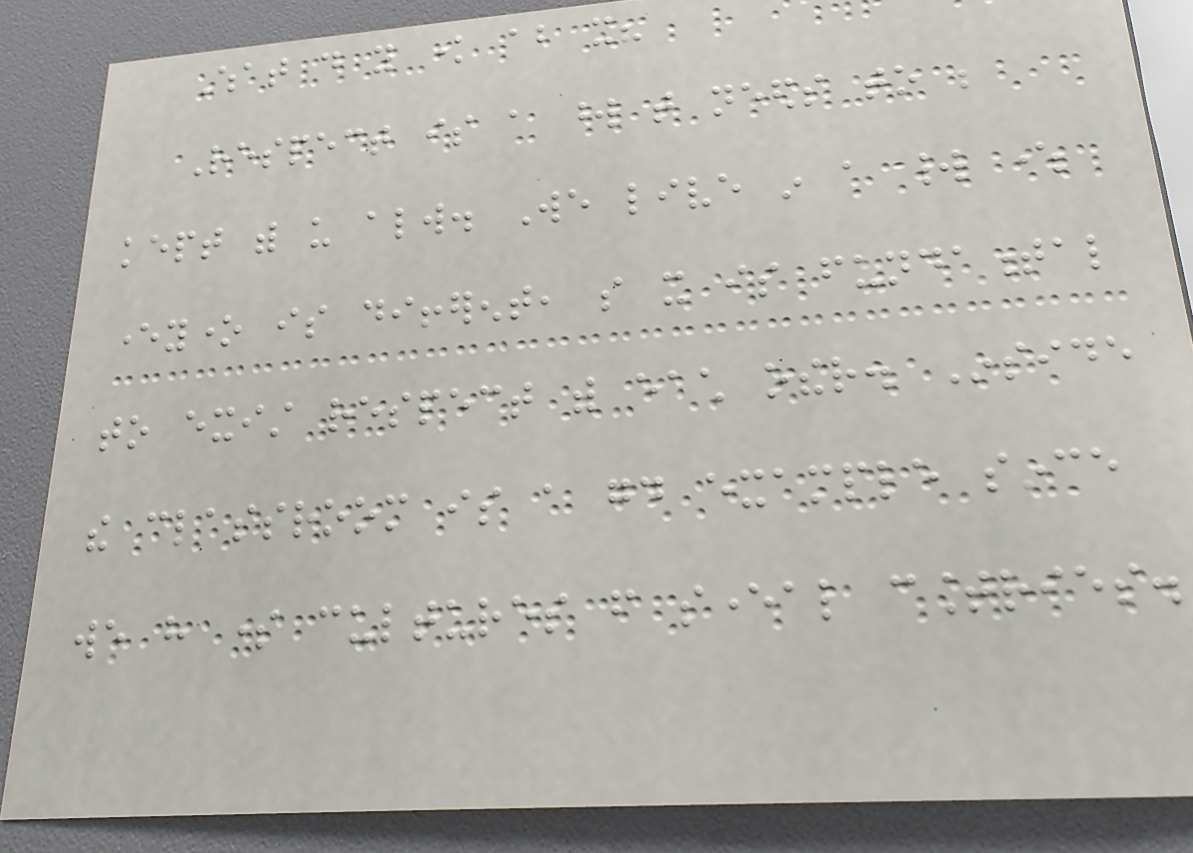What do you know about it?
Respect is a word that needs to be
kept with us always. We live in a world where
everyone is different, so it is fundamental
to exist respect with each other. Inside
the classroom is a good example since
we have some cultures from several countries.
